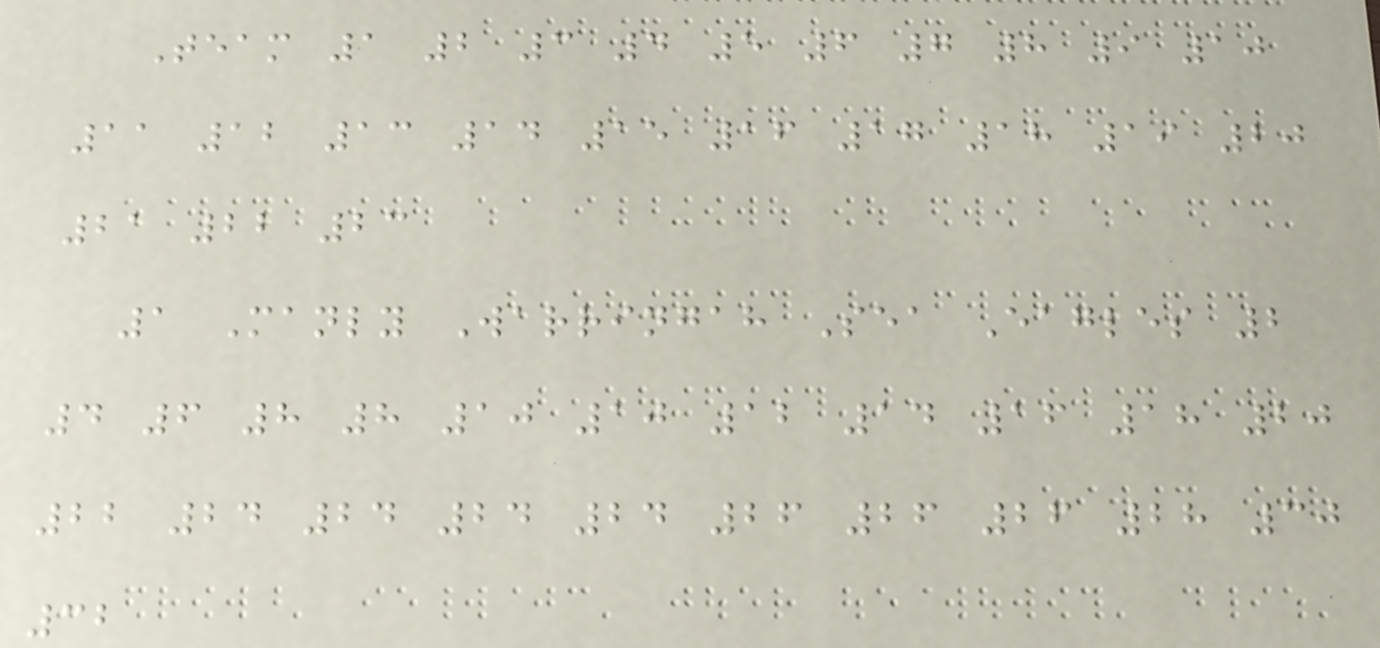Team 1 2 3 4 5 6 7 8 9 10
11 12 13 14 15 16 17 18 19 20
21 22 23
1 Manly Warringah Sea Eagles 2
4 6 8 8 10 10 12 14 16 18 20
22 24 24 24 24 26 26 26 28 30
32
